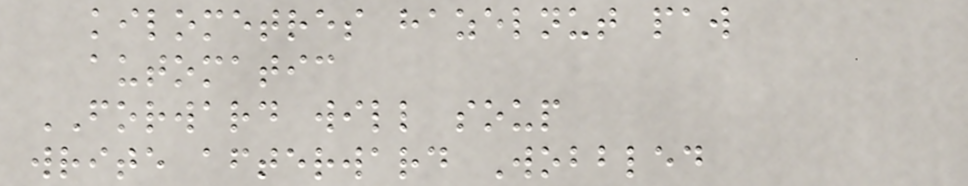kilometres hazelnut paw
automatic
FORWARD will soup
write afterward Wobbled
